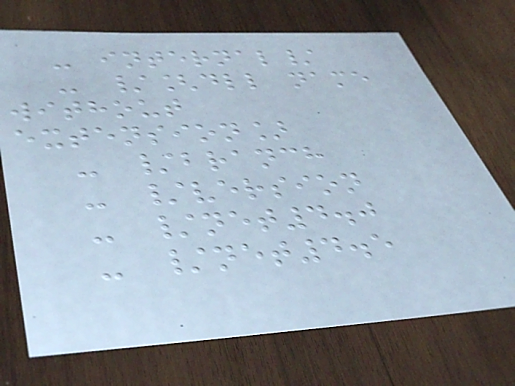- internal/
- /[dll name
without
extension]
- /branch
- /version
- /net4.0
- /net4.5
